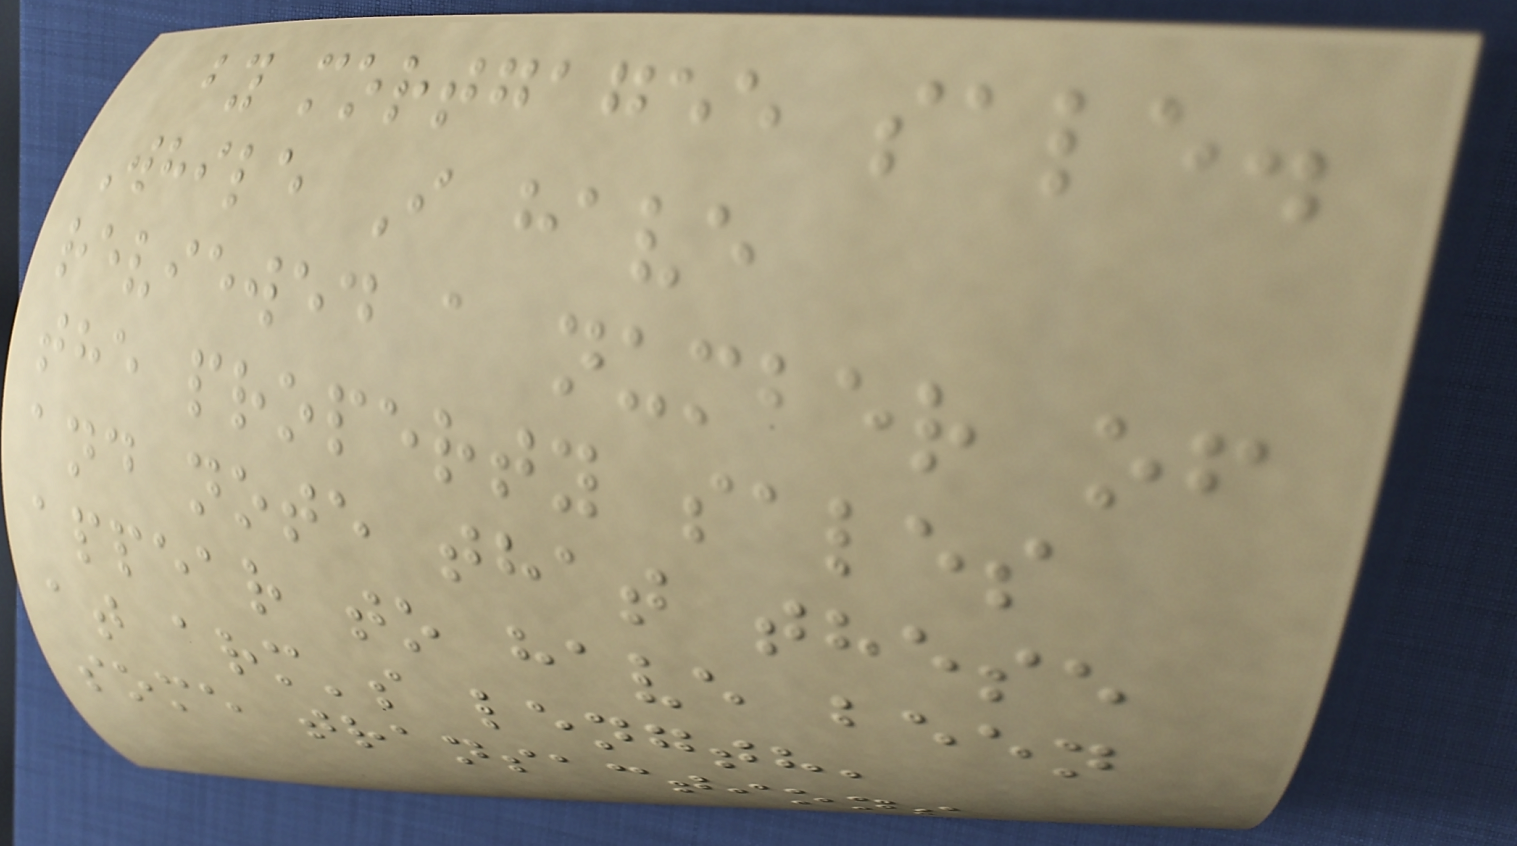by mortgagee sale.
While I have
reviewed a number of
the property sales
and note that these
appear to have been
at arm's length,
some transactions
